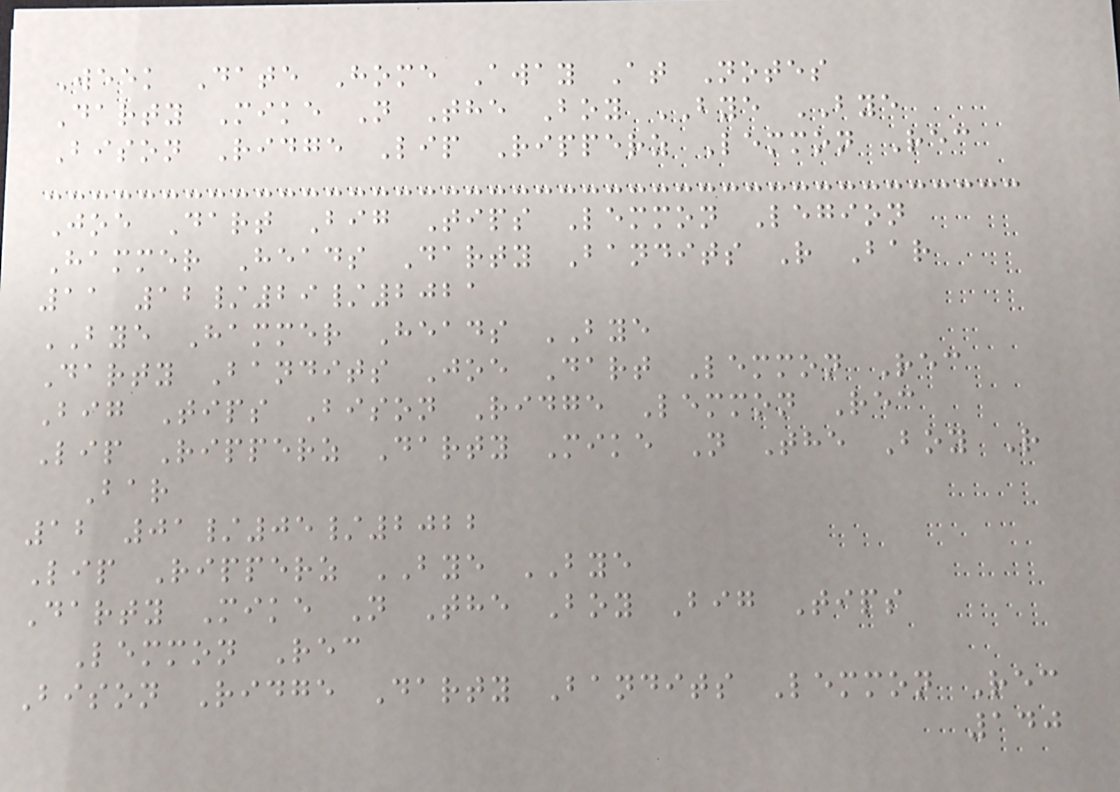Week Date Home Away At Notes
Darty Mike N The Boy BYE BYE
Bison Ridge Lip Ripperz Lemmon Rec
Joe Dart Big Tips Lemmon Legion
Hammer Heads Darty Bandits R Bar
11 12/29/2021
BYE Hammer Heads BYE
Darty Bandits Joe Dart Lemmon Rec
Big Tips Bison Ridge Lemmon Rec
Lip Ripperz Darty Mike N The Boy R
Bar
12 01/05/2022
Lip Ripperz BYE BYE
Darty Mike N The Boy Big Tips
Lemmon Rec
Bison Ridge Darty Bandits Lemmon Rec
140
